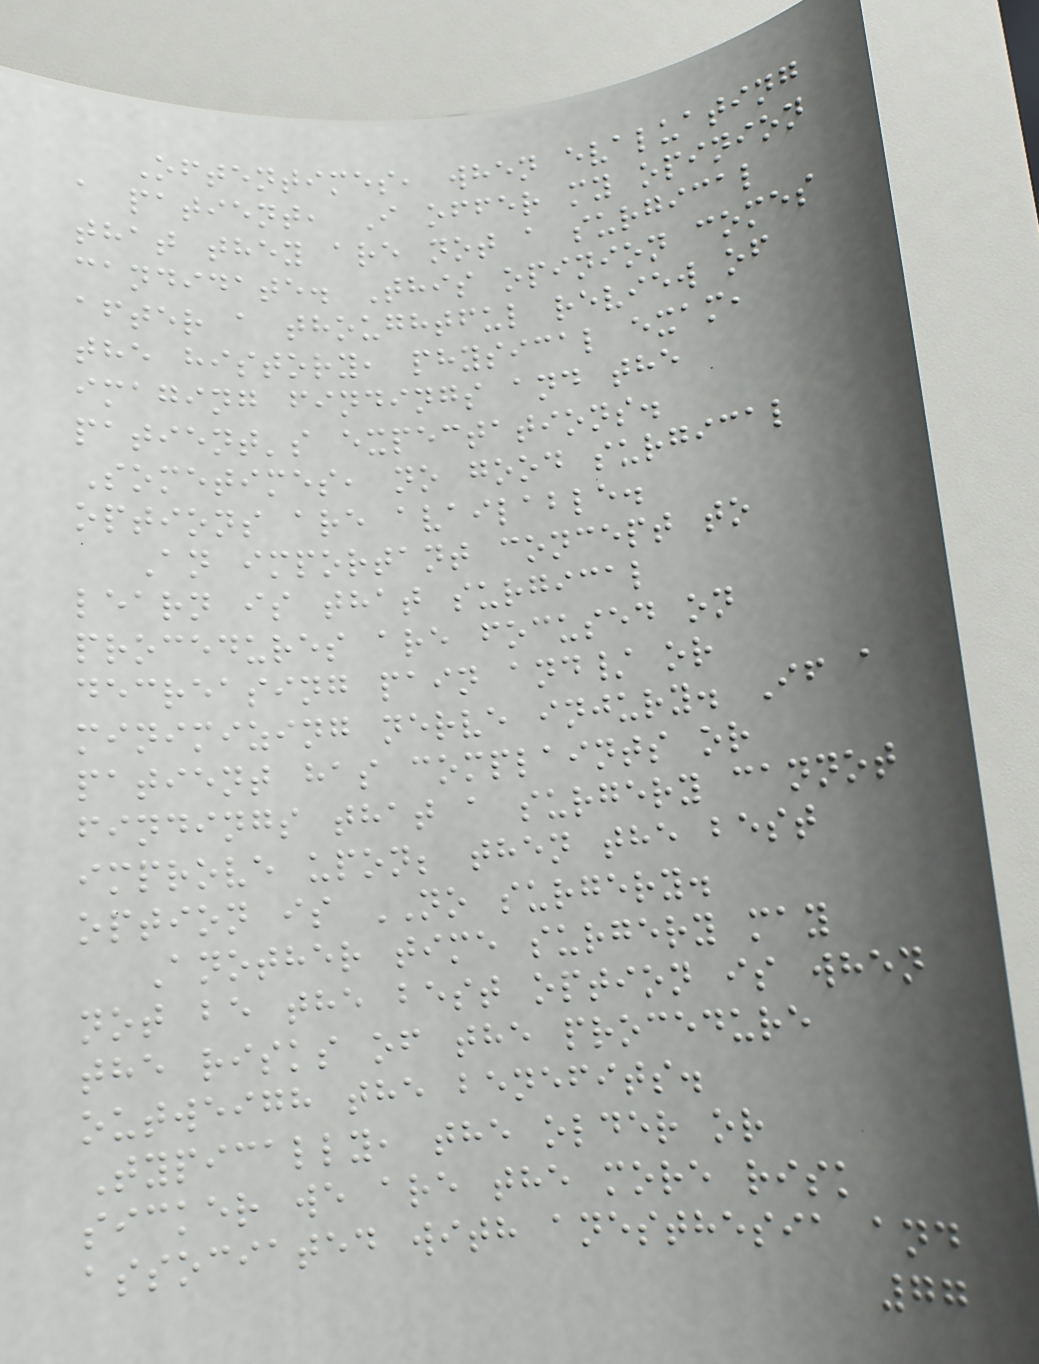Oftentimes, when evaluating
a patient, I offer my opinion
that they are not a surgical
candidate. This opinion comes
after a thoughtful review of
the history, physical exam,
imaging findings and the
patient's expectations.
Sometimes, no good surgical
options are available.
An important concept to
learn is that surgical
procedures are focused on
decreasing pain and/ or
minimizing nerve injury. If a
patient has complaints or
findings that a surgery cannot
improve upon; then the best
option is NO surgery.
Another time surgery may
not be the best option is when
the risks of the procedure
outweigh the benefits.
Typically, the older or
sicker we are the more risk
associated with anesthesia and
77
